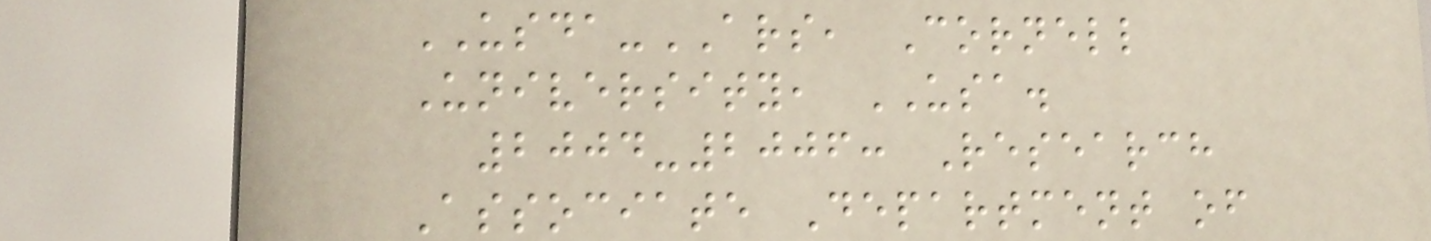USDA-ARS, Cornell
University, USA.
2004-2006: Research
Associate Department of
